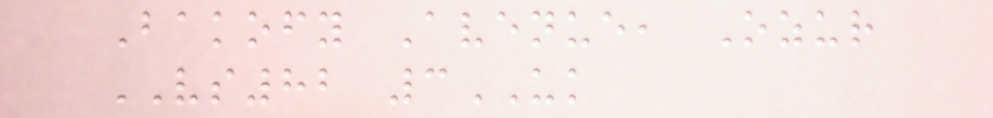Bakofy Avenue, Ozur
VS82 3UK
